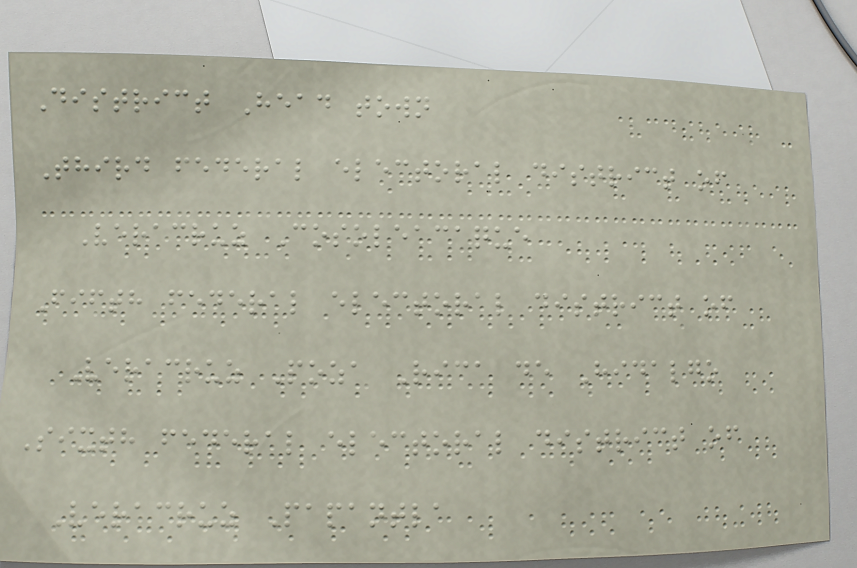District Head town
Third federal electoral district of
Veracruz Cosoleacaque
Fifth federal electoral district of
Veracruz Poza Rica de Hidalgo
Sixth federal electoral district of
Veracruz Papantla
